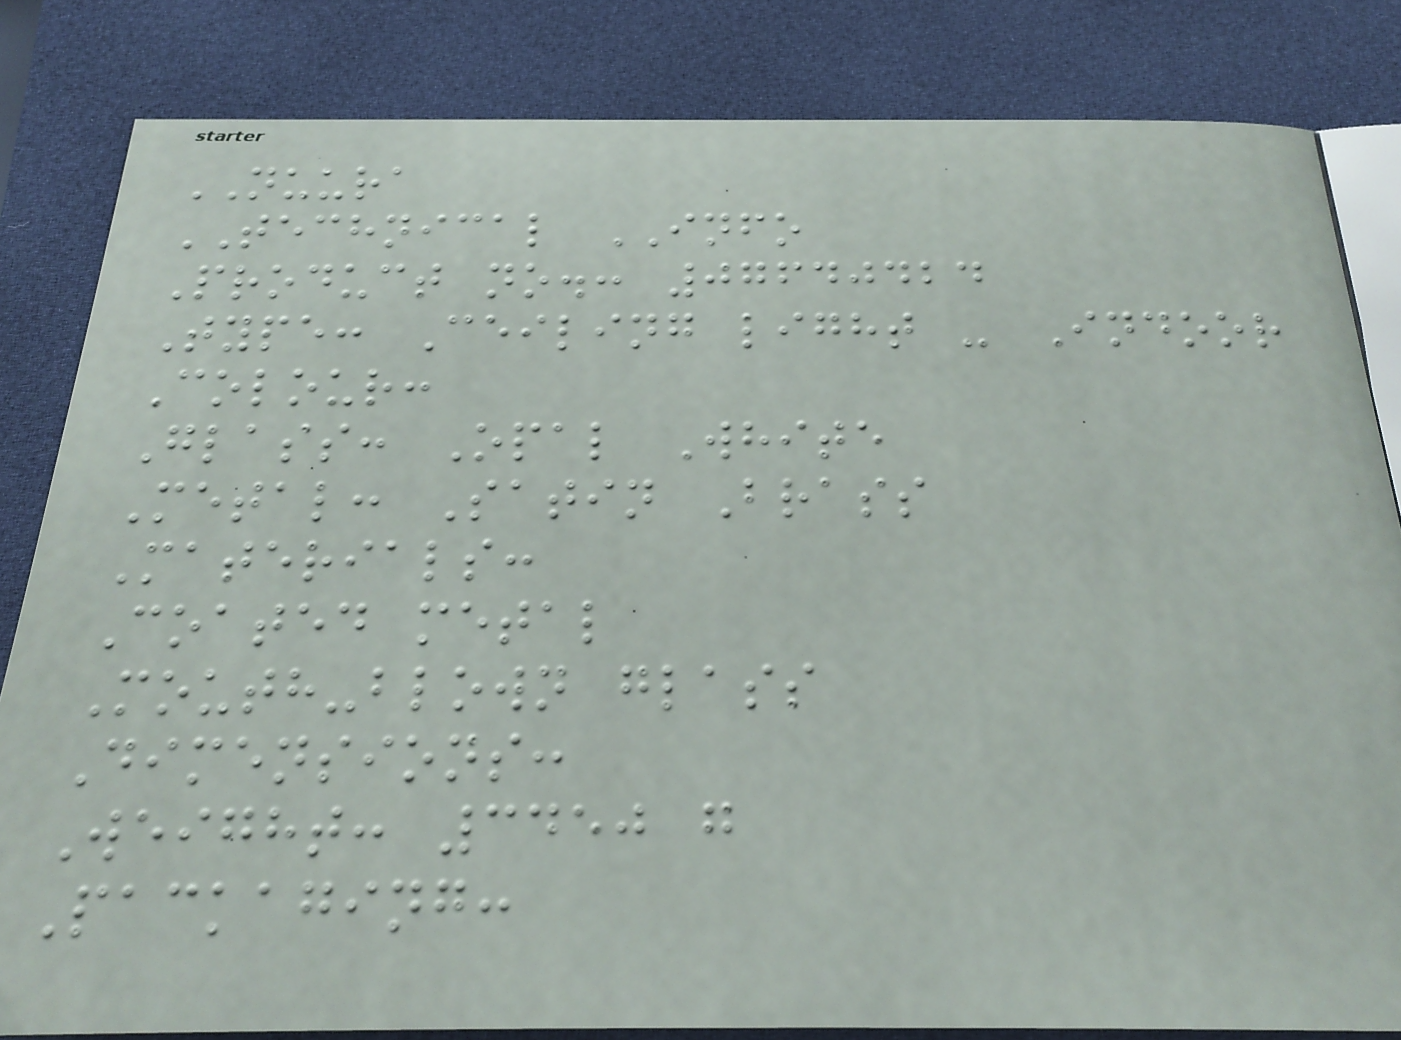NUURA
TECHNICAL INFO
Product no.: 07640424
Type: Ceiling light - Indoor
Colour:
Glass: Opal White
Metal: Satin Brass
Materials:
Coated metal
Mouth-blown glass
Dimensions:
Weight: 3450 g
Packaging:
